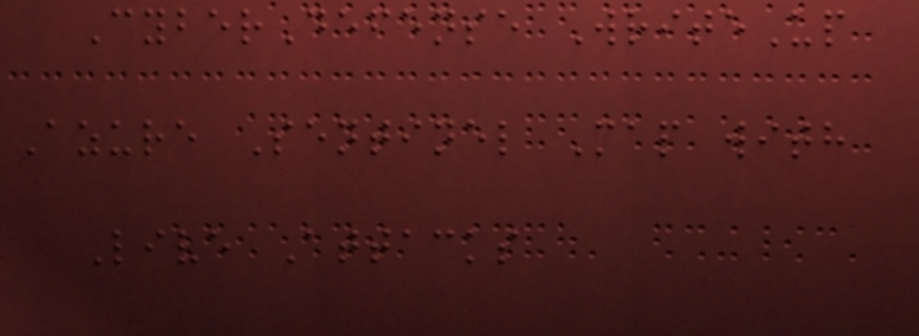CyberDefense WriteUp
Azure Sentinel Map with
Live Attacks
